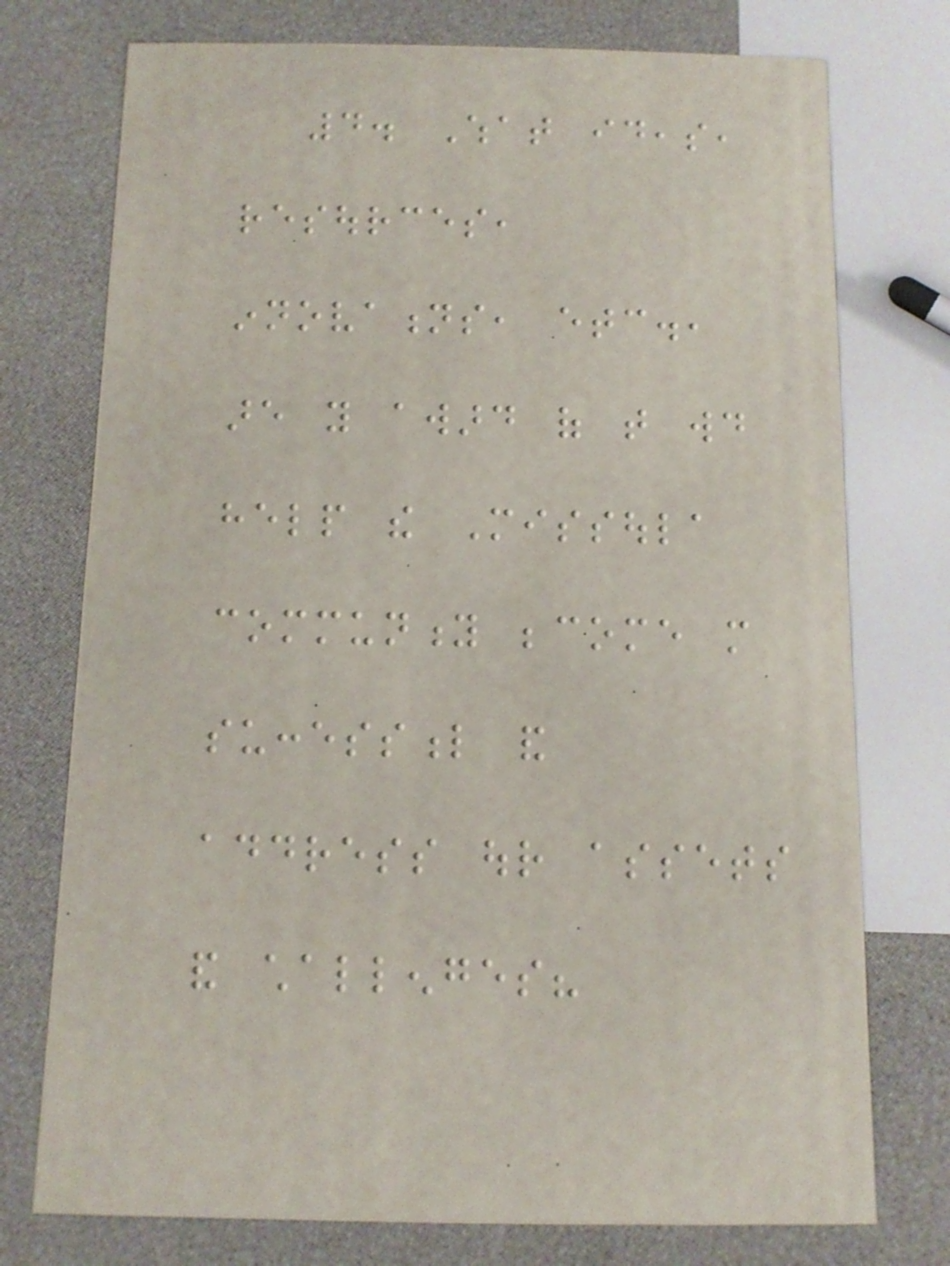4. What ideas,
resources,
innovations, etc.,
are you award of that would
help the Missoula
community become more
successful and
address our assets
and challenges?
